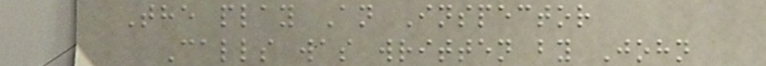The play An Inspector
Calls was written by John
